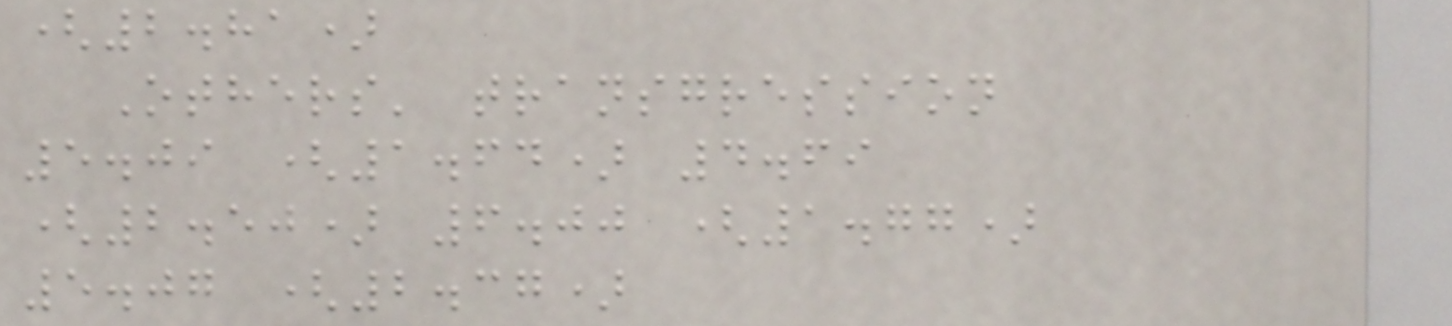(2.81)
Others' transgression
5.09 (1.64) 4.69
(2.50) 6.00 (1.77)
5.07 (2.37)
